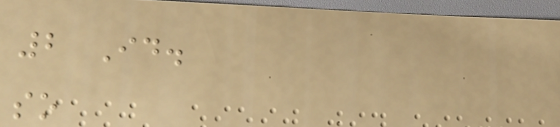2 Id.
so
